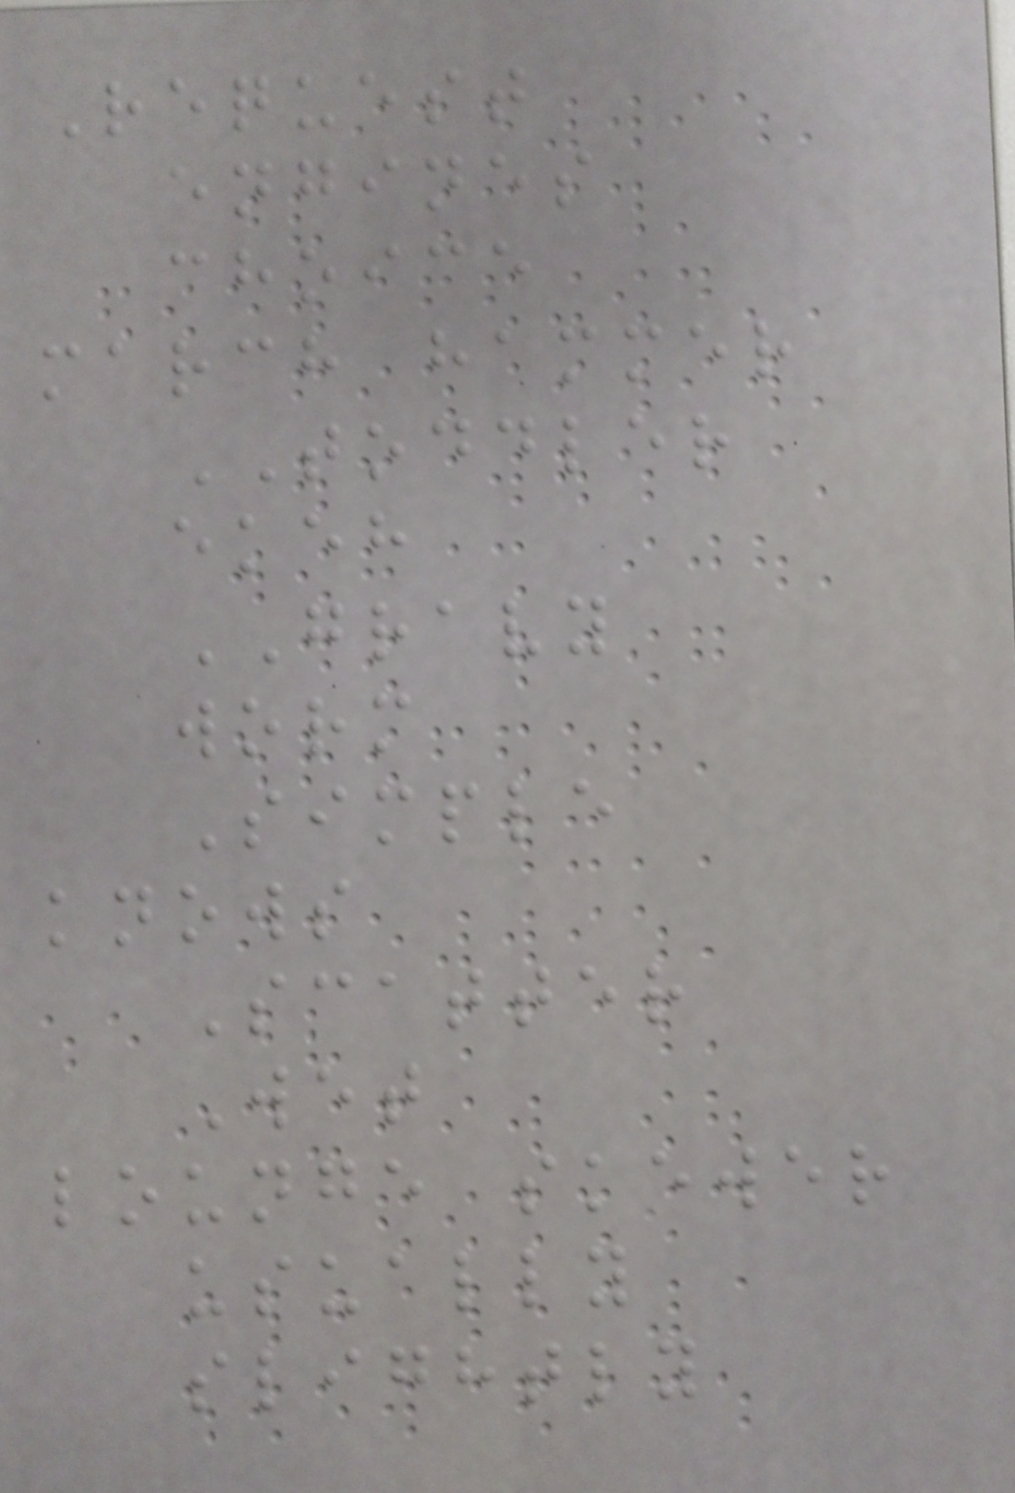Request
engines
choice
march hammer
TODDLER
ekeh
GRAVY
worm
Simple
knows
Scatter
Wet
lounge skewer
usually
slightly
